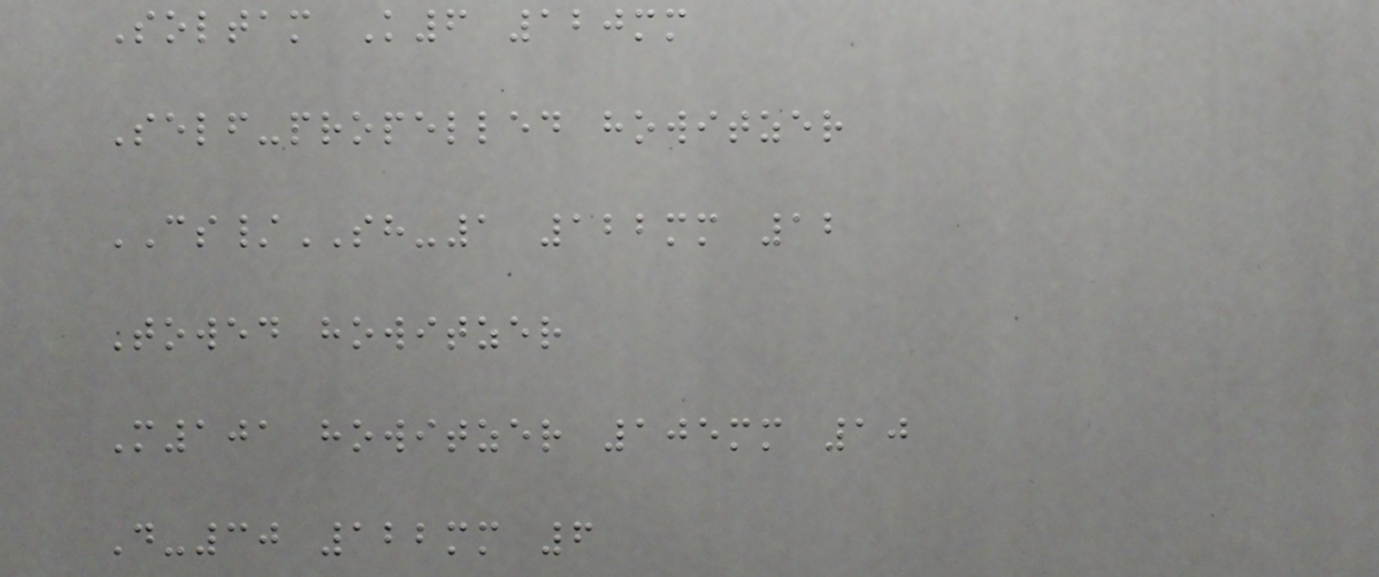Soltam K6 120mm
Self-propelled howitzer
CS/SH-1 122mm 12
Towed howitzer
M101 howitzer 105mm 10
D-30 122mm 6
